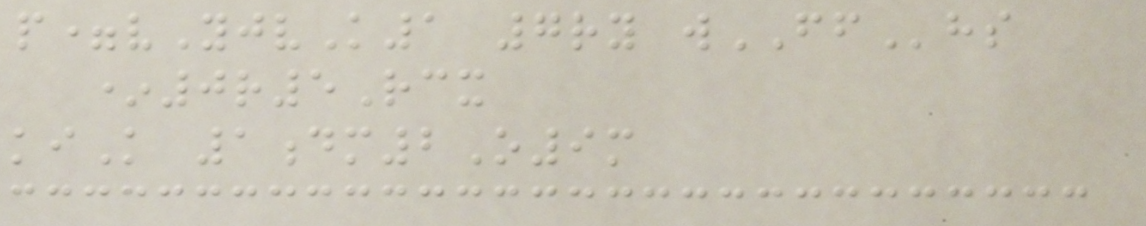p=vYjvK1 7ry wFFhs
*0r5Rcx
kiK 1dm2O9m
